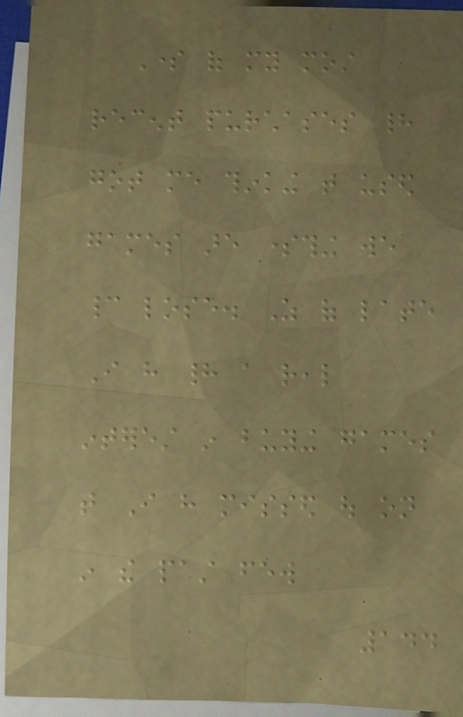Some of my most
recent purchases had
got me thinking that used
games are something we
cannot lose. As of late
I have had a real
interest in buying games
that I have missed out on
in the past few
144
